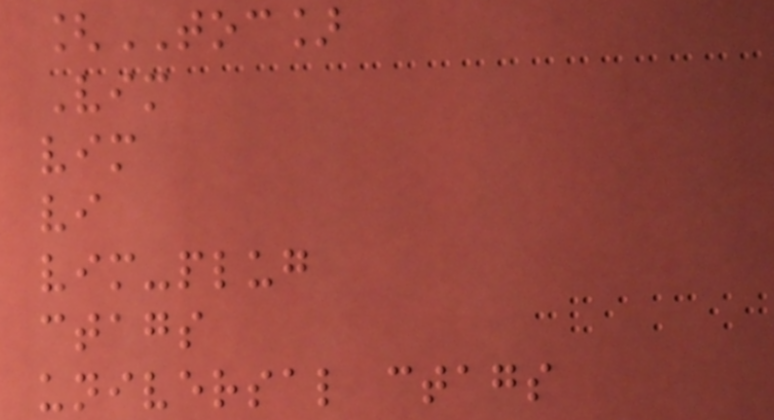[TOC]
Vim
vim
vi
vim-plug
ctags
universal ctags
